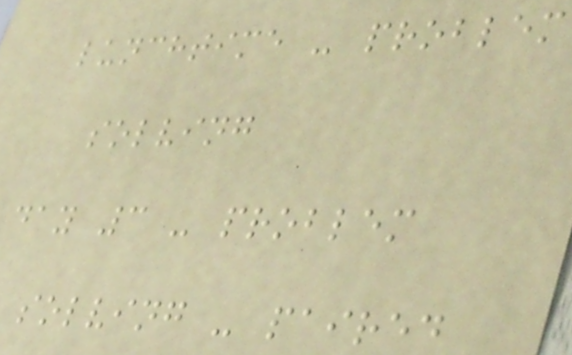lunchtime - problem
solving
day 3 - problem
solving - paired
